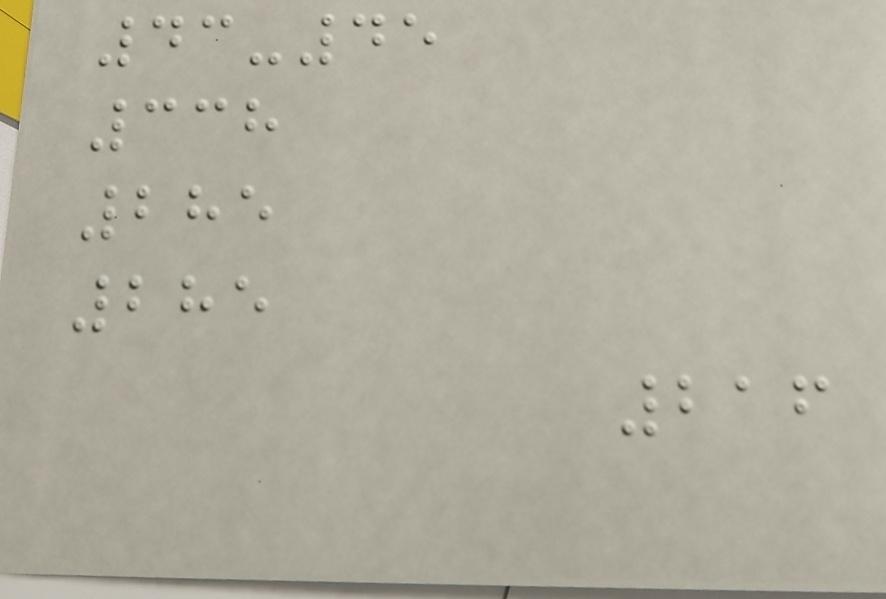43-45
338
285
285
216
